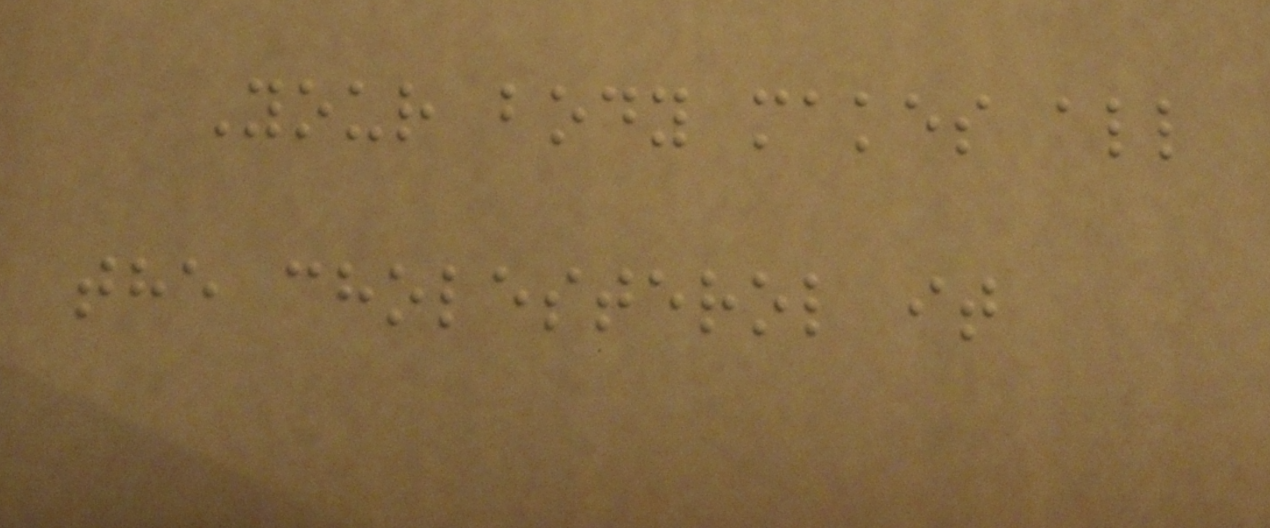Your body makes all
the cholesterol it
